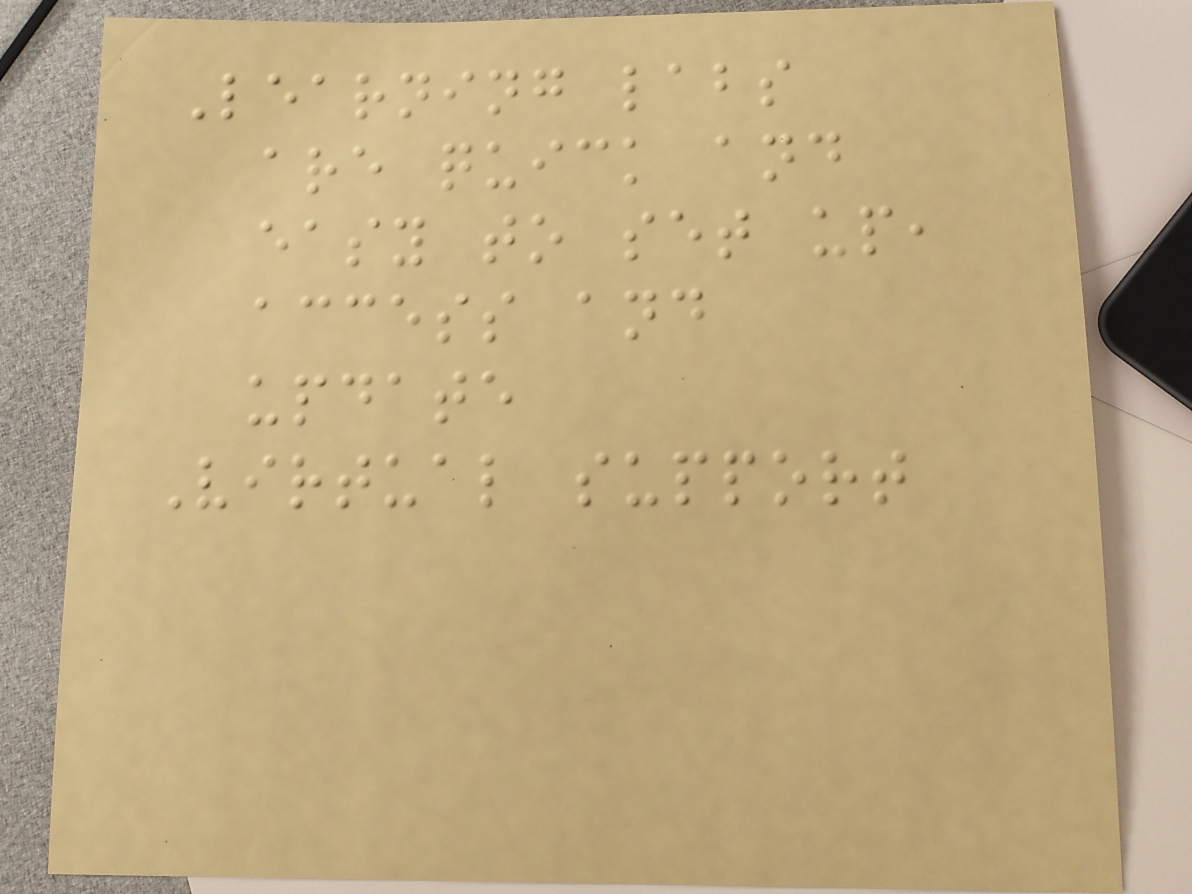Learning labs
are quick and
easy to set up,
access and
update
Virtual support
